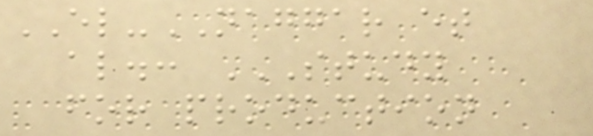EL-NAGGAR et
al.: STUDY
FOR PRODUCTION
